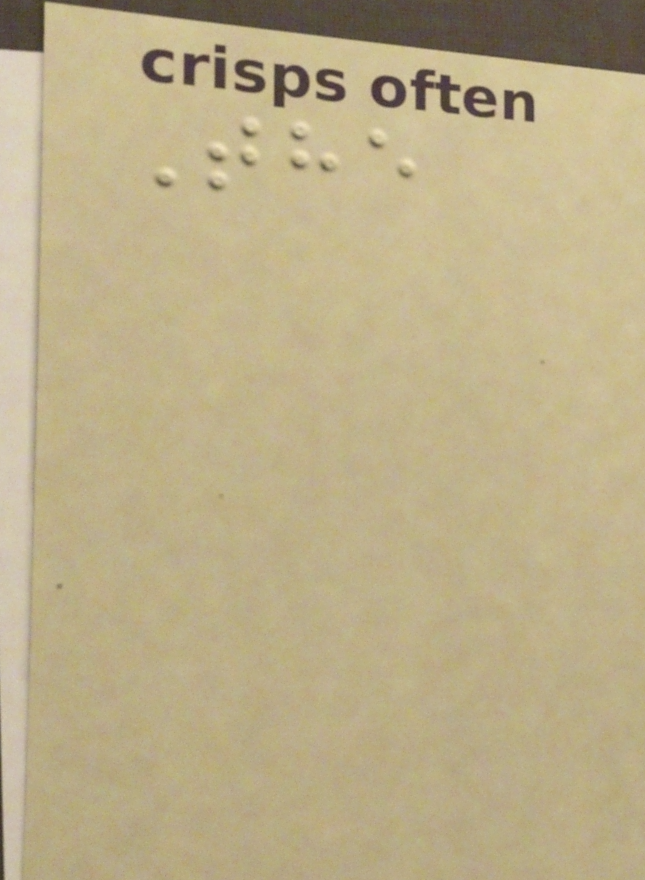The
